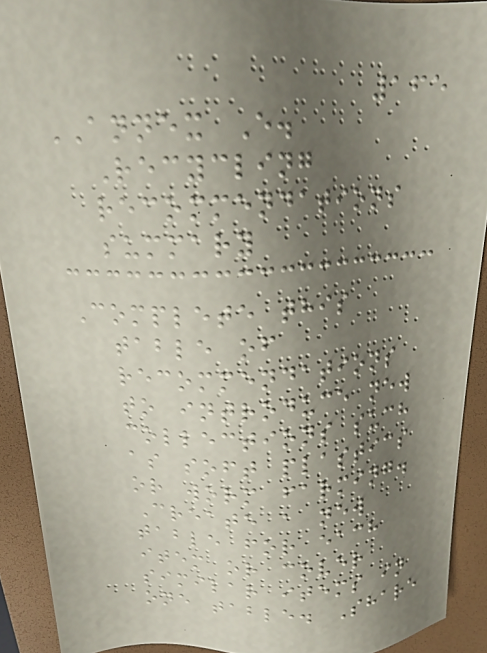165
ANNEX E.
Recycling
recommendations
summary
Complete this
table of
recommendations
to introduce new
collections such
as soft plastics
or worm farming.
Create a new
table for each
item or cover
similar items in
one table. Share
